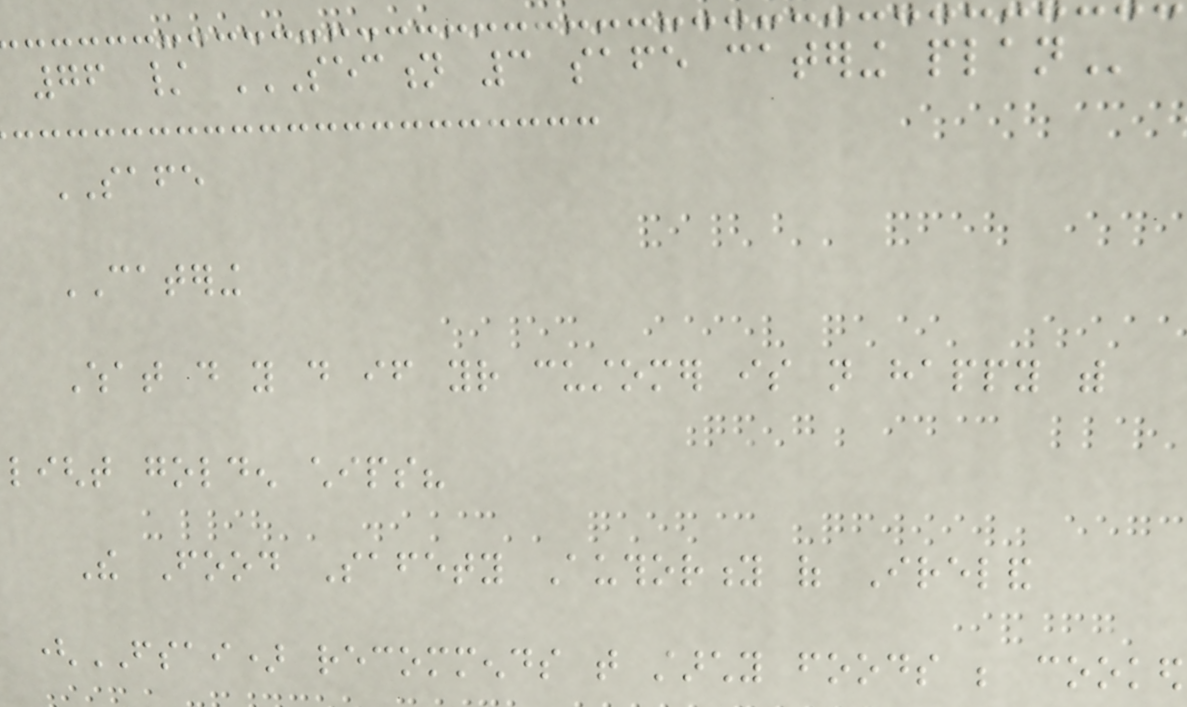76 / SECTION 3 SAFE CATERING PLAN
SAFE
CATERING
What do you do if your customer is not happy with
light golden chips?
The Food Safety Authority of Ireland
(FSAI) recommends that starchy foods be cooked
